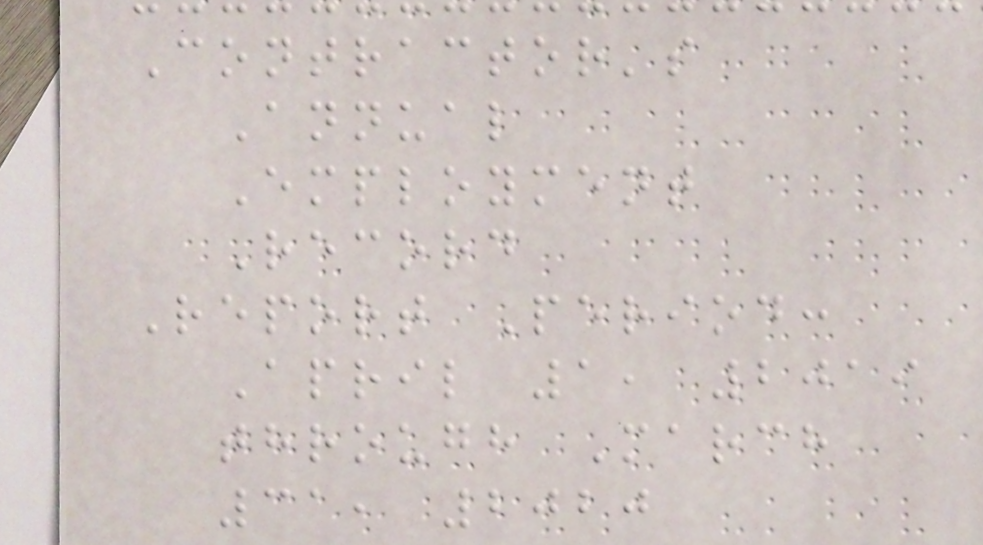Contractor's
Annual
Employment
Record
Report Period:
April 1, 2019
through March
31, 2020
